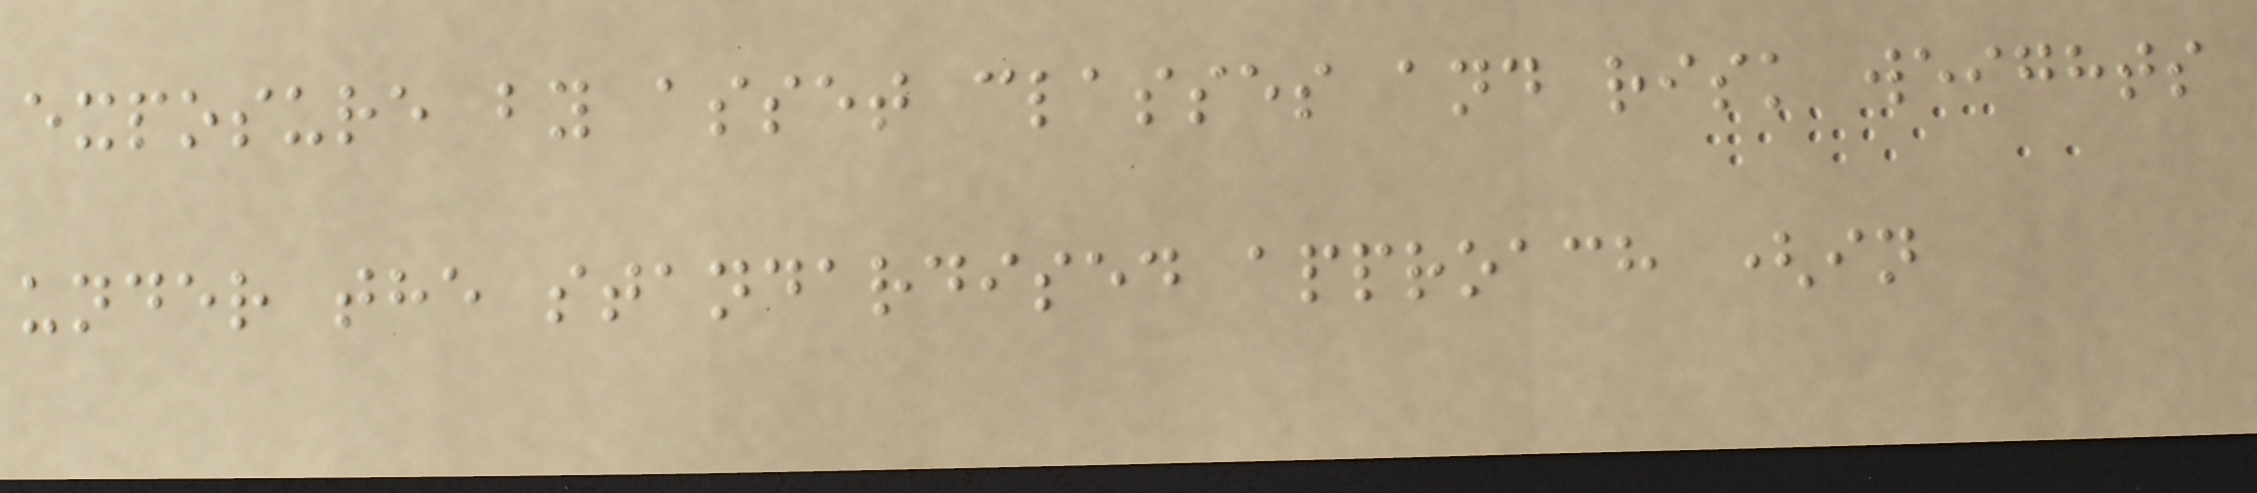exposure by asset classes and risk weights
under the standardised approach (in
